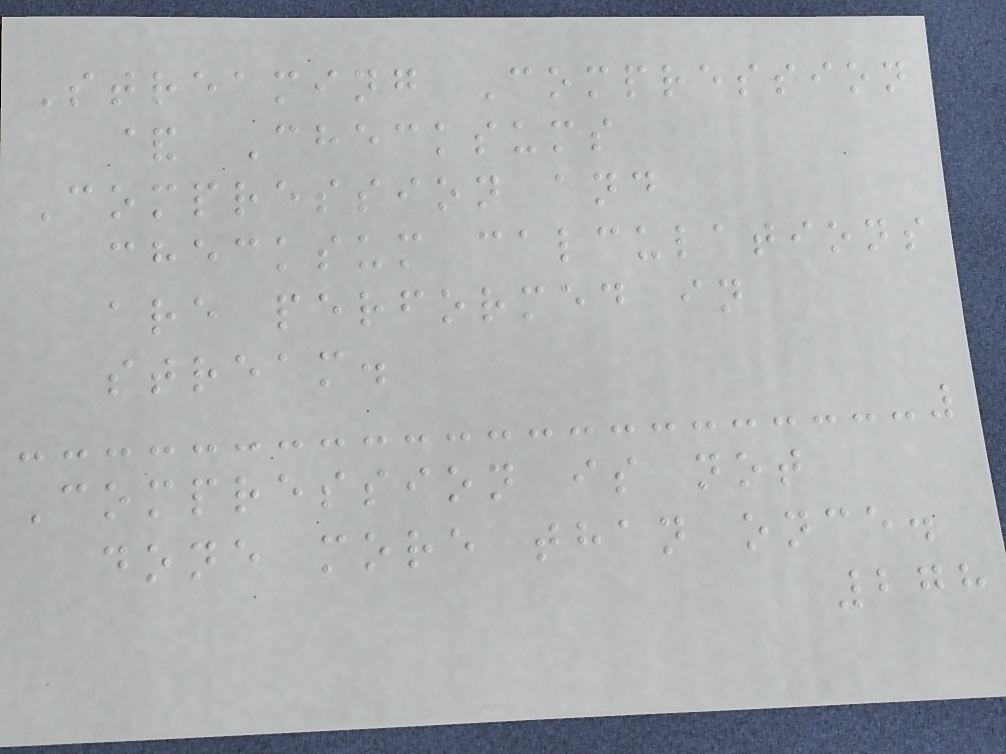Streaming Compression
& Checksums
Compression and
checksum calculations
are performed in
stream.
Compression is not
done more than once.
278
